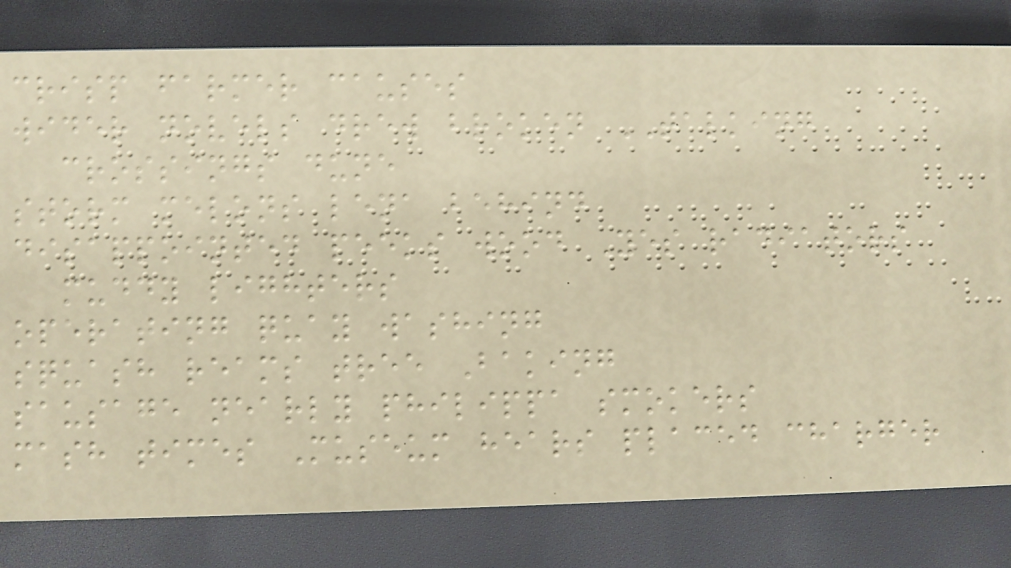crisp farmer causes
wider novels drew broken TALKING
crossings dune
storm melons lena behind
disappointed peeks wood Yes radiators
muddy lighters
operating quay washing
squash reams tree Baking
sausage nearly philippa smokers
mash times Museum hears placed charger
